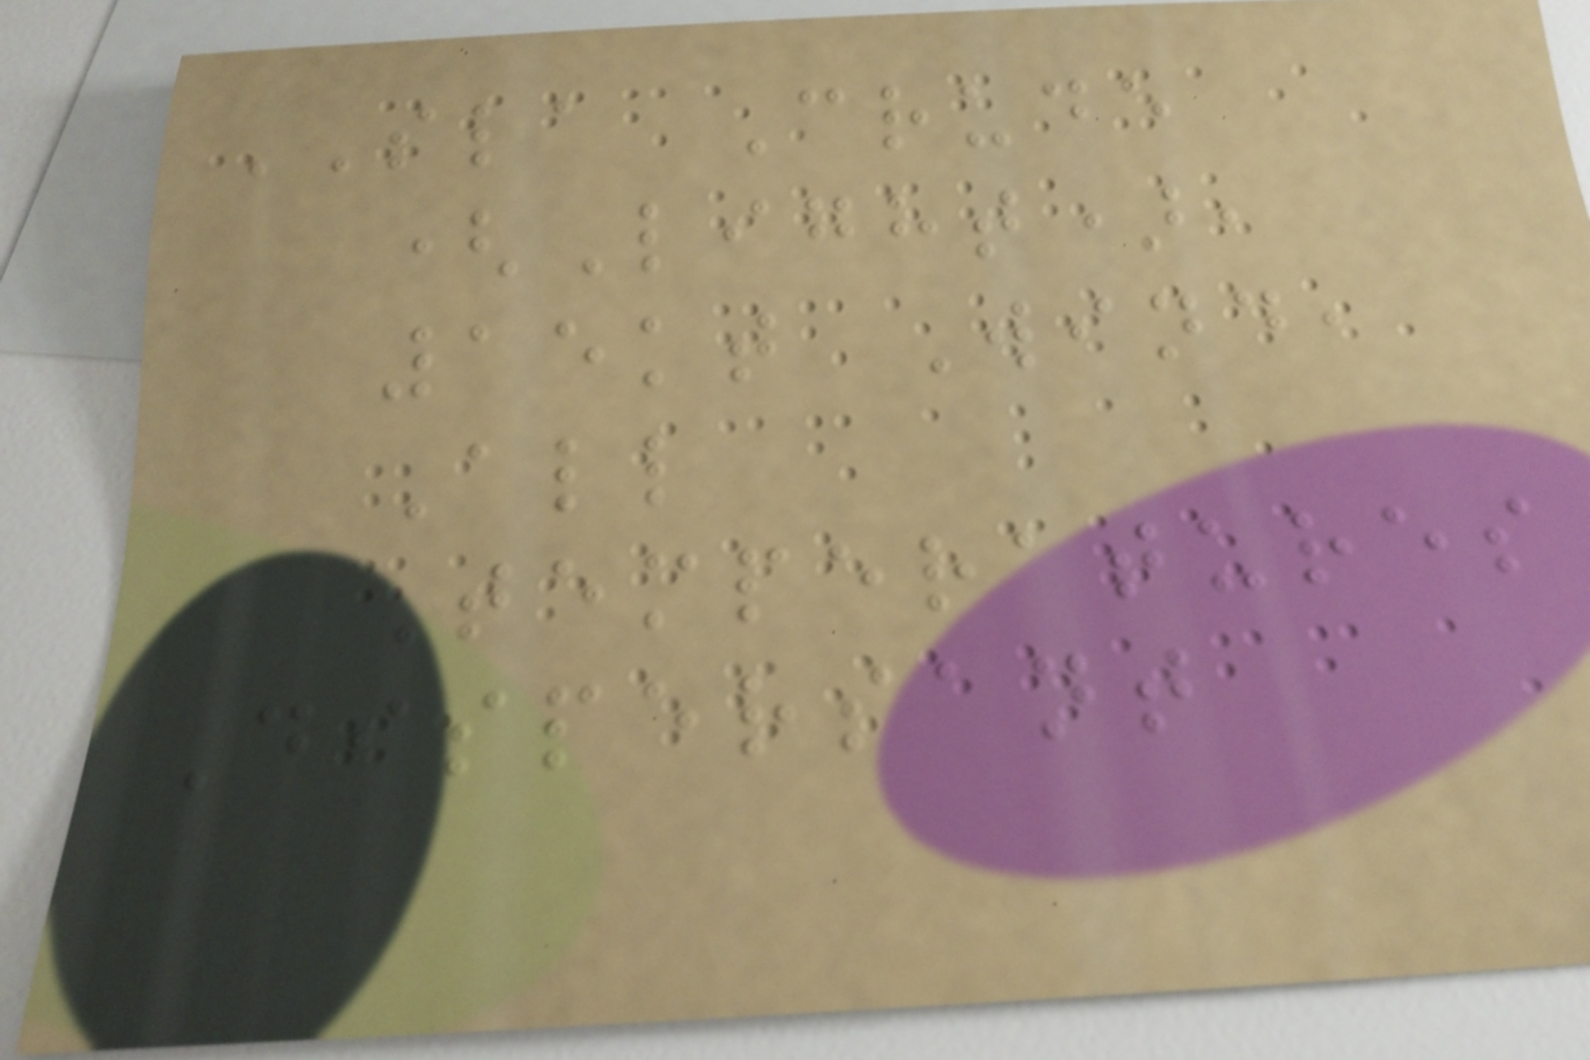SLA Crude
(Light),
15kt Wind,
All
Temperatures
Dispersant
